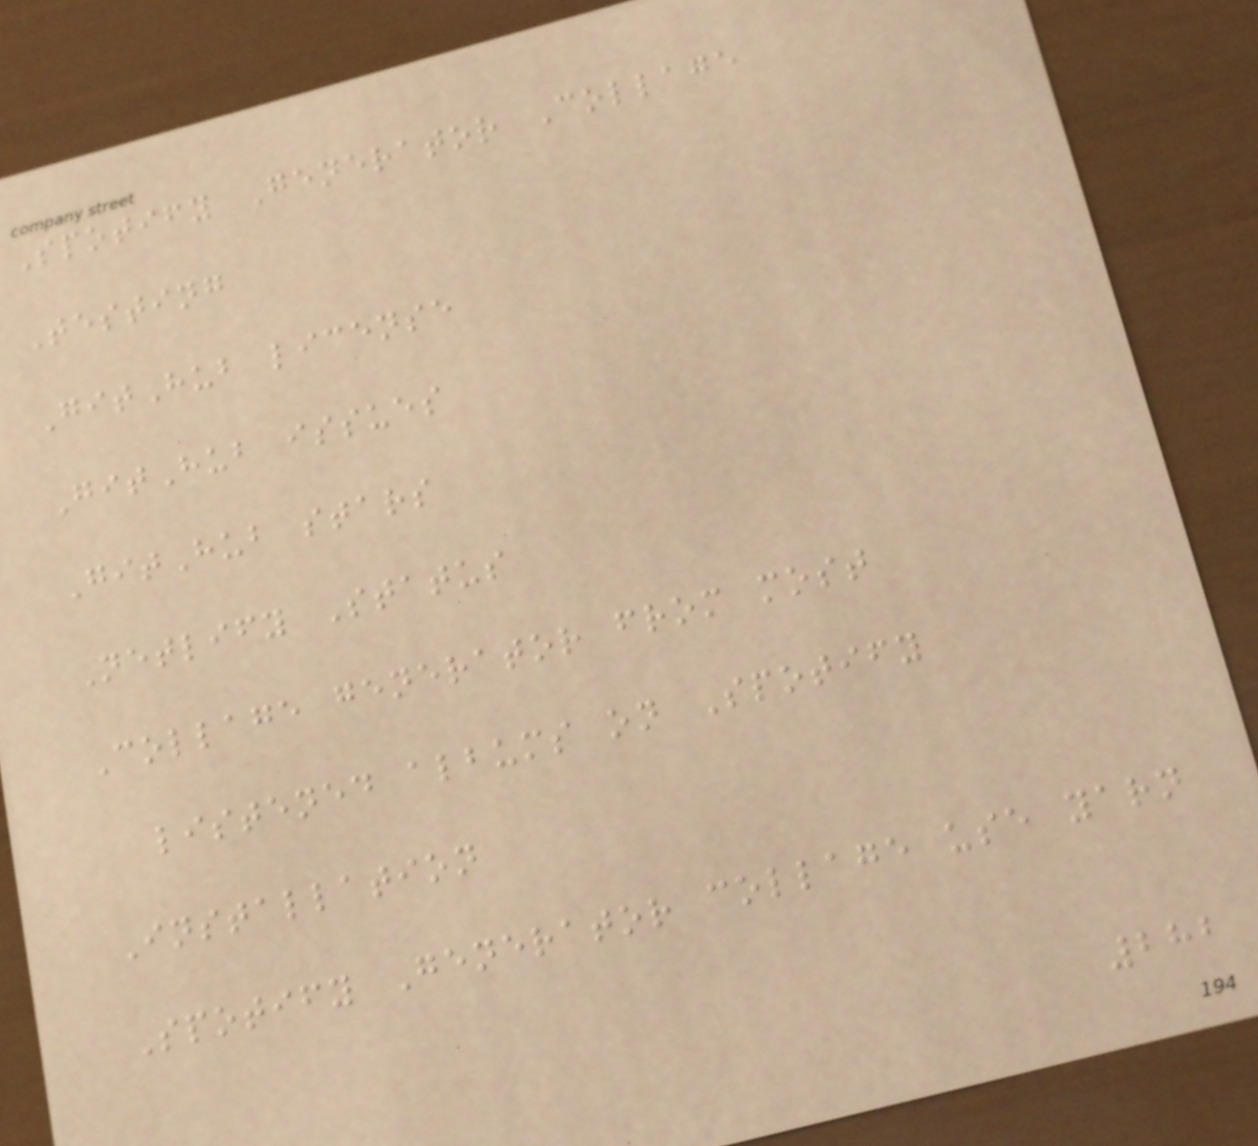Spotify Generator Collage
Testing
GitHub license
GitHub issues
GitHub stars
Netlify Status
Collage generator from most
listened albums on Spotify
Installation
Spotify Generator collage use yarn
282
